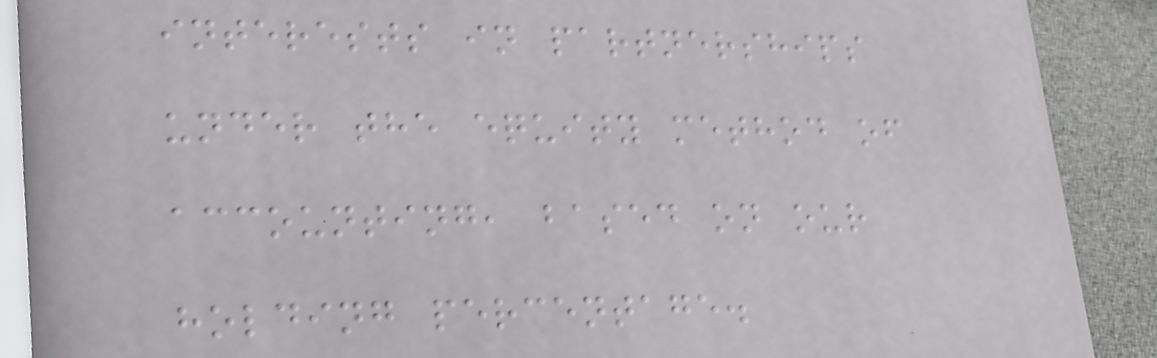interests in partnerships
under the equity method of
accounting, based on our
holding percentage.
